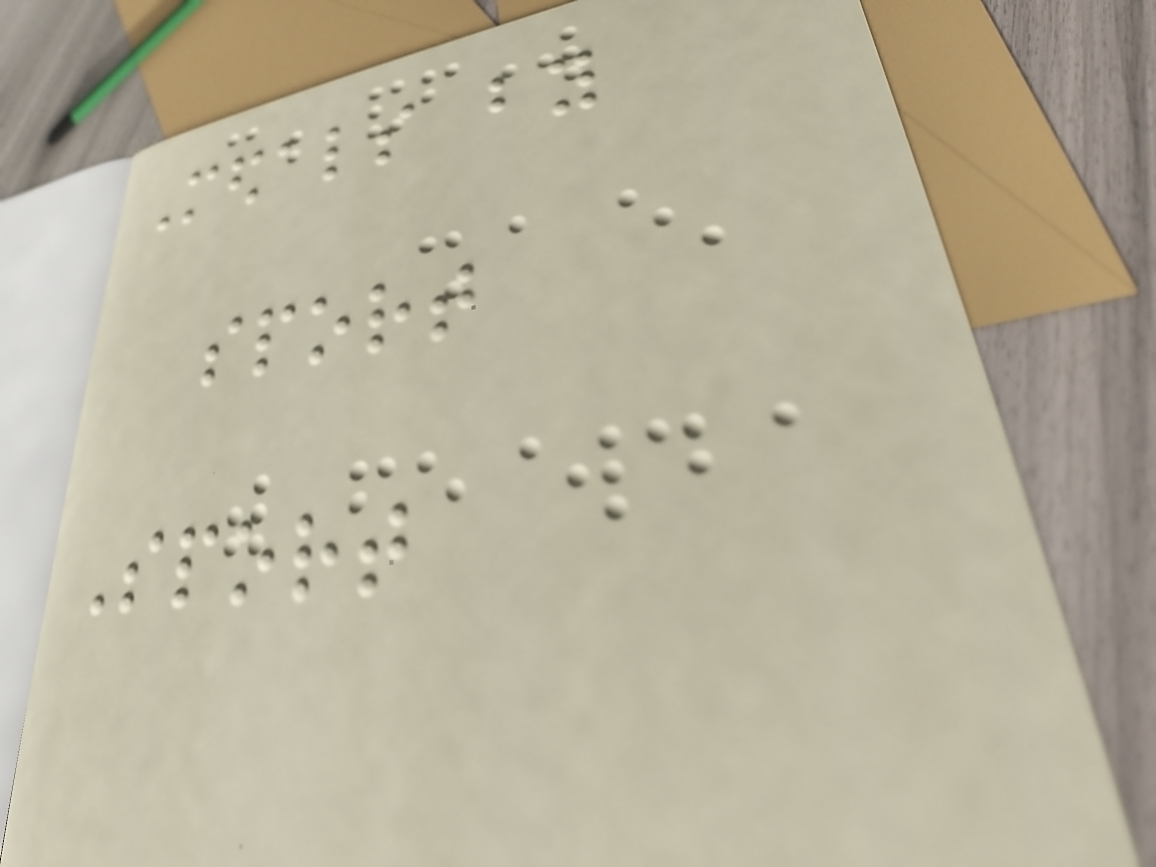Medals by
sport
Sport
